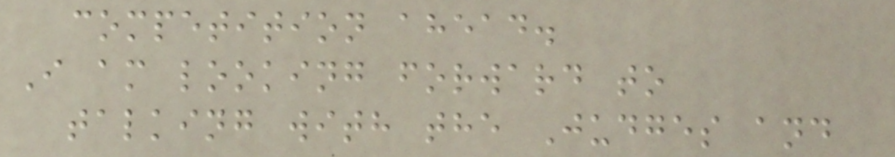competition ahead.
I am looking forward to
talking with the Judges and
